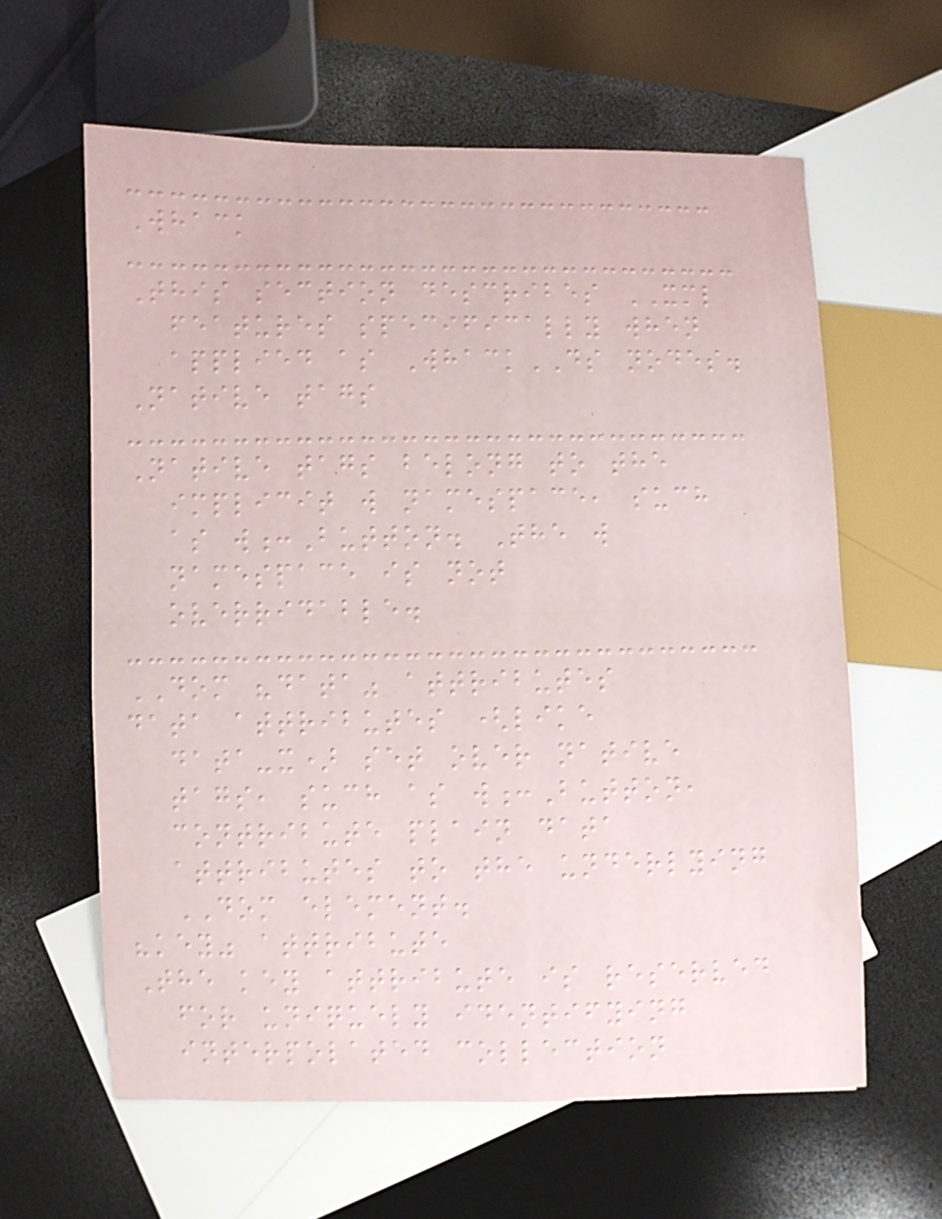Whack
This section describes XML
features specifically when
applied as WhackDS nodes.
Native tags
Native tags belong to the
implicit w namespace, such
as w:Button. The w
namespace is not
overridable.
DOM "data" attributes
data attributes (like
data-x) set over native
tags, such as w:Button,
contribute plain data
attributes to the underlying
DOM element.
"key" attribute
The key attribute is reserved
for uniquely identifying
interpolated collection
